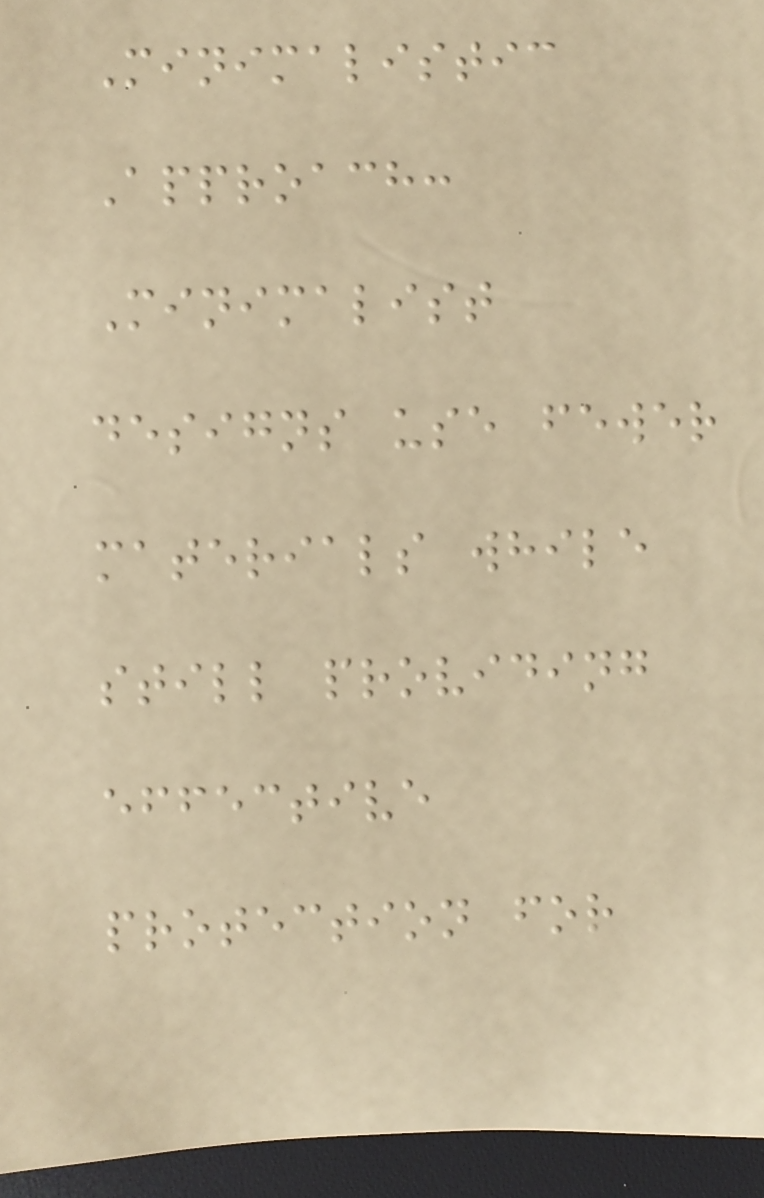Minimalistic
Approach:
Minimalist
designs use fewer
materials while
still providing
effective
protection for
